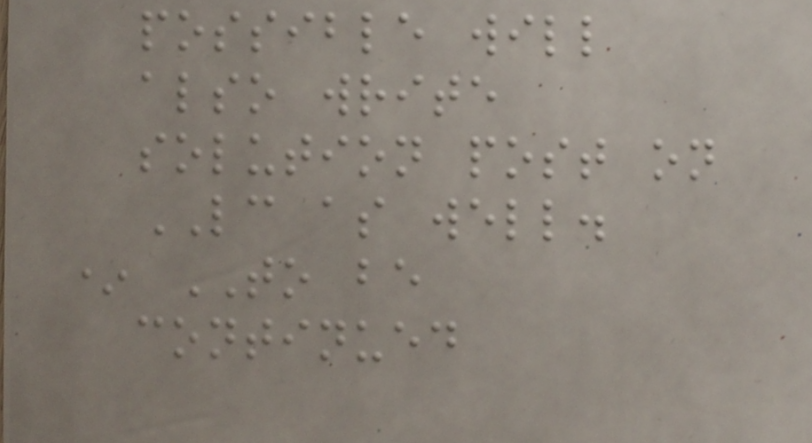possible will
also write
solution post on
LC as well.
* TO be
continued
